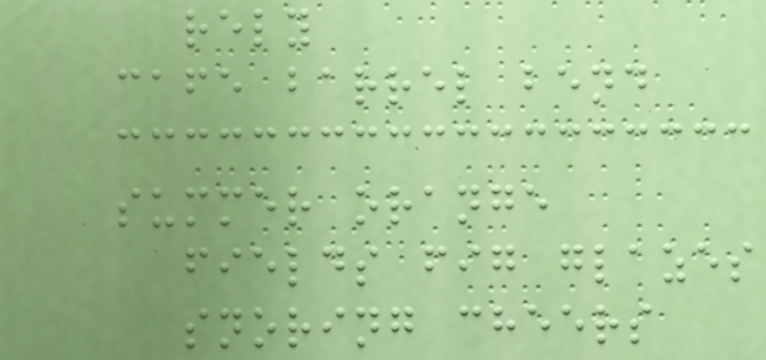rely
cafe barrel bend
summer orange
fields fig glazes
snoring cheers
